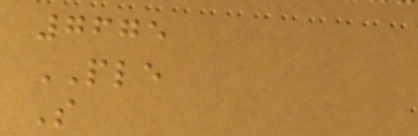7675
PLE
S
